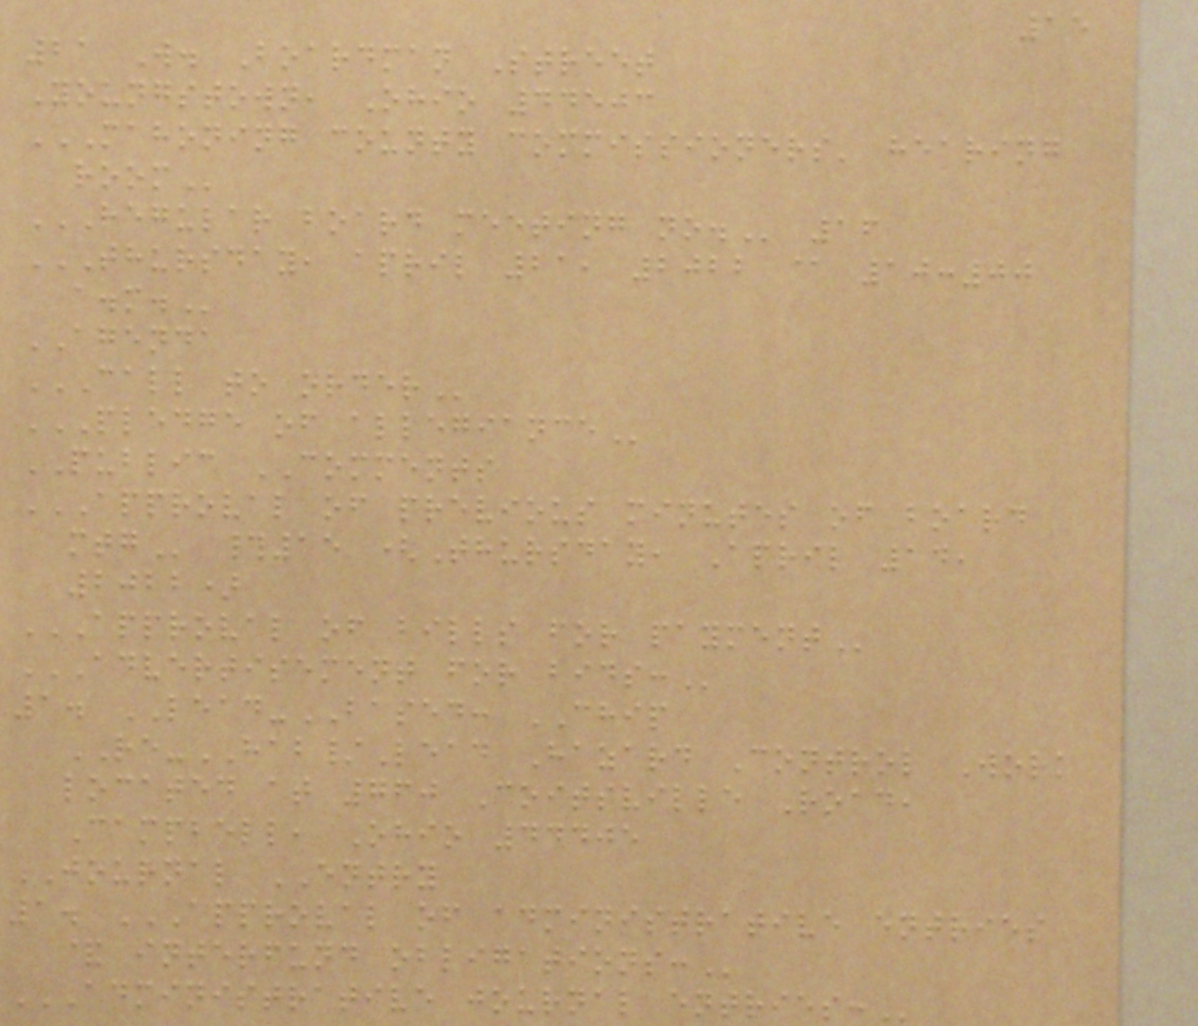15
21 W. Boardman Street
Youngstown, Ohio 44503
MAHONING COUNTY COMMISSIONERS' HEARING
ROOM
REGULAR BOARD MEETING NO. 16
THURSDAY, APRIL 21, 2022 @ 10:00
A.M.
AGENDA
CALL TO ORDER
PLEDGE OF ALLEGIANCE
PUBLIC COMMENTS
APPROVAL OF PREVIOUS MINUTES OF BOARD
MTG #15 (Thursday, April 14,
2022)
APPROVAL OF BILLS FOR PAYMENT
ADVERTISEMENT FOR BIDS:
1. LEAD-BASED: CHIP
RE-HAB/Lead Hazard Control Work
located at 760 Coitsville Road,
Campbell, Ohio 44405
JOURNAL ENTRY
1. APPROVAL OF ADMINISTRATIVE ENTRIES
& INTERFUND OBLIGATIONS:
ADMINISTRATIVE JOURNAL ENTRIES:
